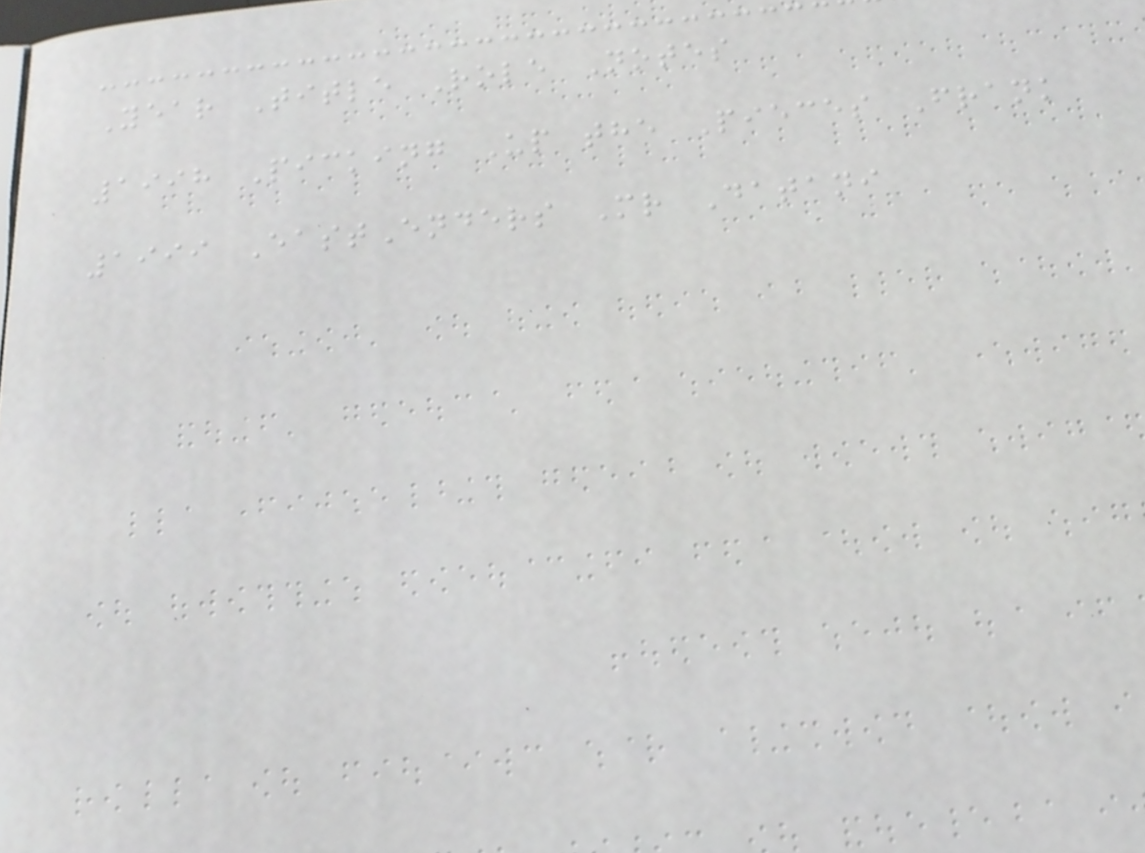Year Title Role Notes
1998 Picking Up the Pieces Frank
1999 EastEnders Mr Datani
